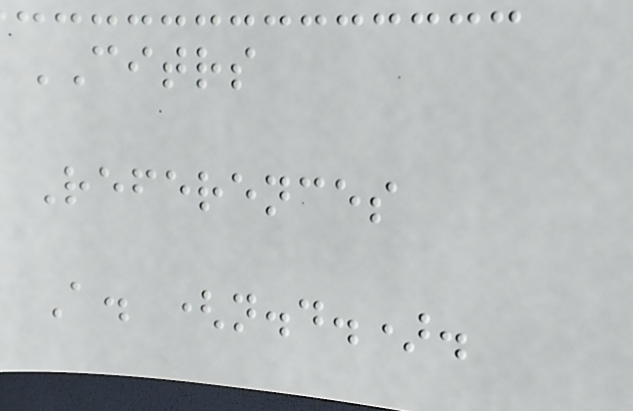CITRS
References
A. (n.d.).
